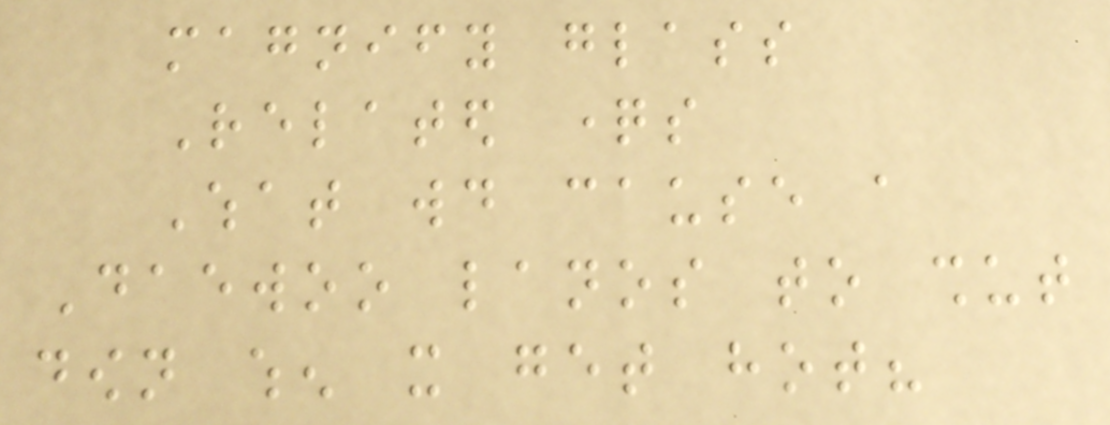magnify glass
Related questions
What would cause a
Daewoo lanos to shut
down when it get hot?
